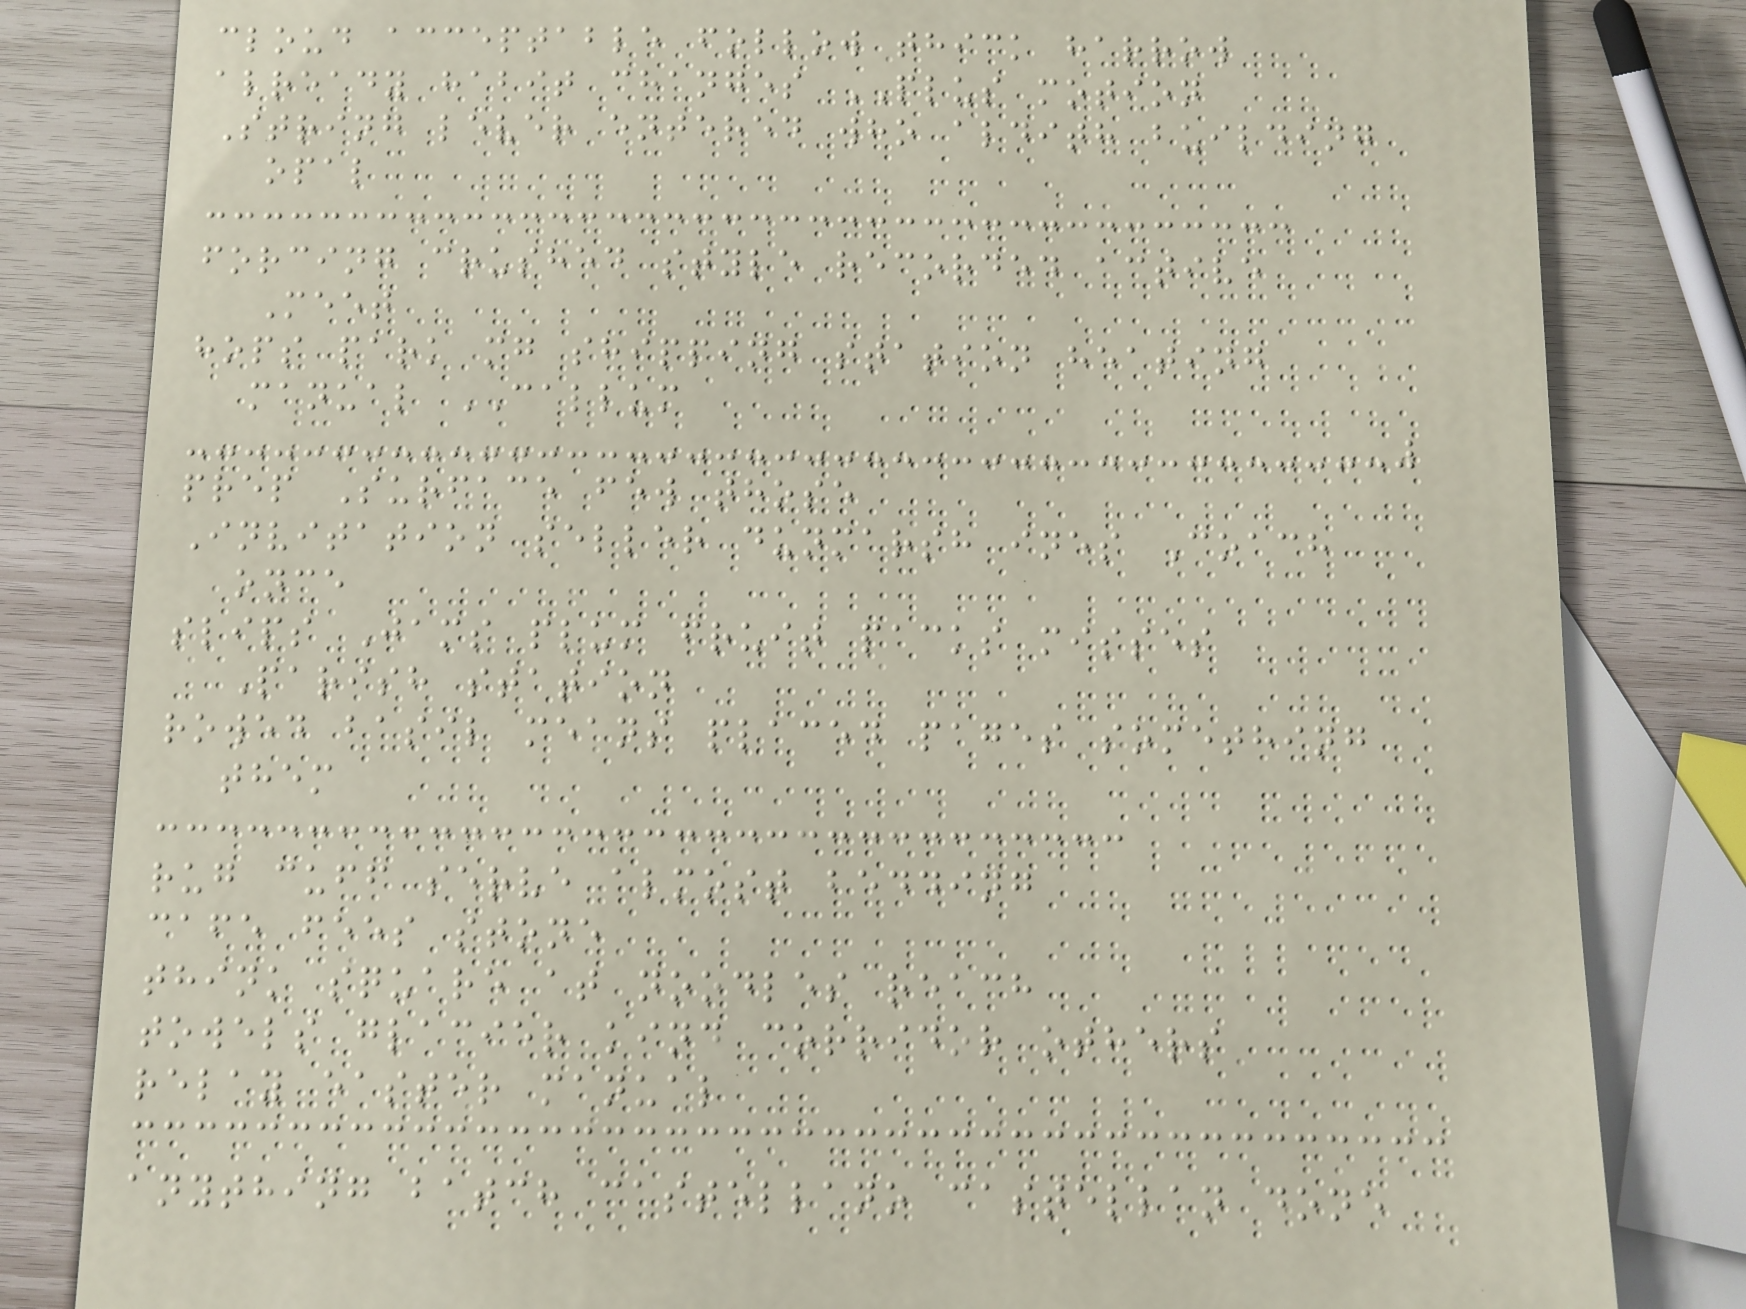cloud acceptable follow thick harrow
already habit changes PLUS motion
String lever entered who aldith building
opal
forcing crushed style recorded active
Meet
hops park mg shipping station heating
manual CALLUM
prep Surface few those
Invitation seller dunmarsh ines Coach
once
slips Jams plum fruit packs misses
Parish station
rowed basil means placed pages something
them
rug cuff serve almost bedding
cafe fees stone
think square at noodles reach
towels glacier kind corridor others
relay easter manual
anything batch castellano castellan done
